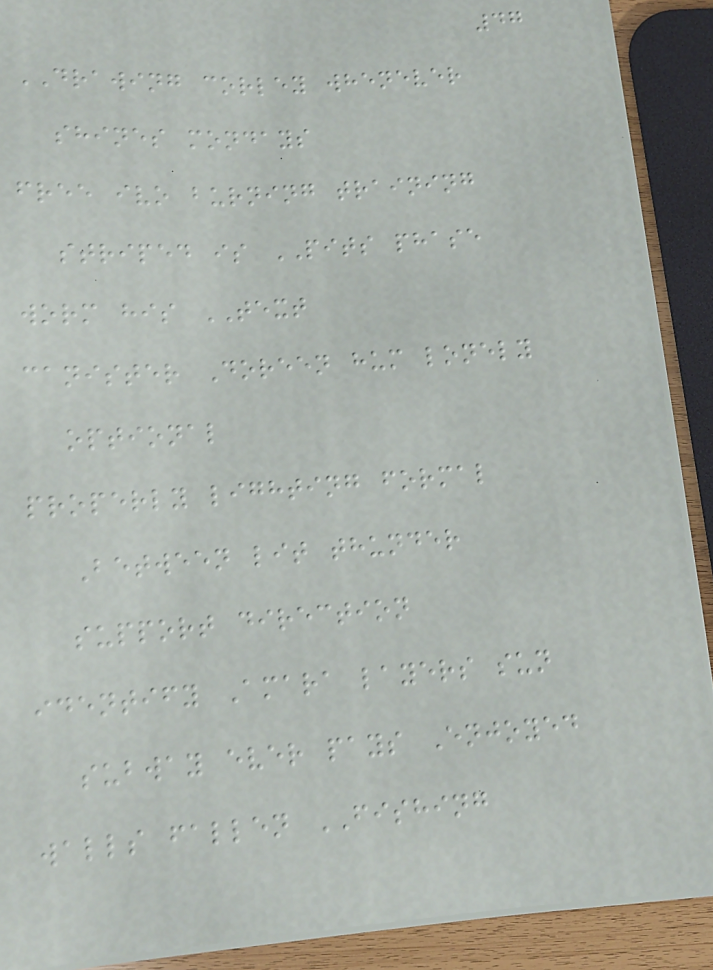47
DRAWING corley whenever
shines mondays
free ivo burning training
striped is PITS phase
worm his TEXT
canister Doreen hum lonely
optional
properly lighting formal
Between lit thunder
support direction
identify Amara layers sun
subway ever pays Enjoyed
walls fallen FISHING
